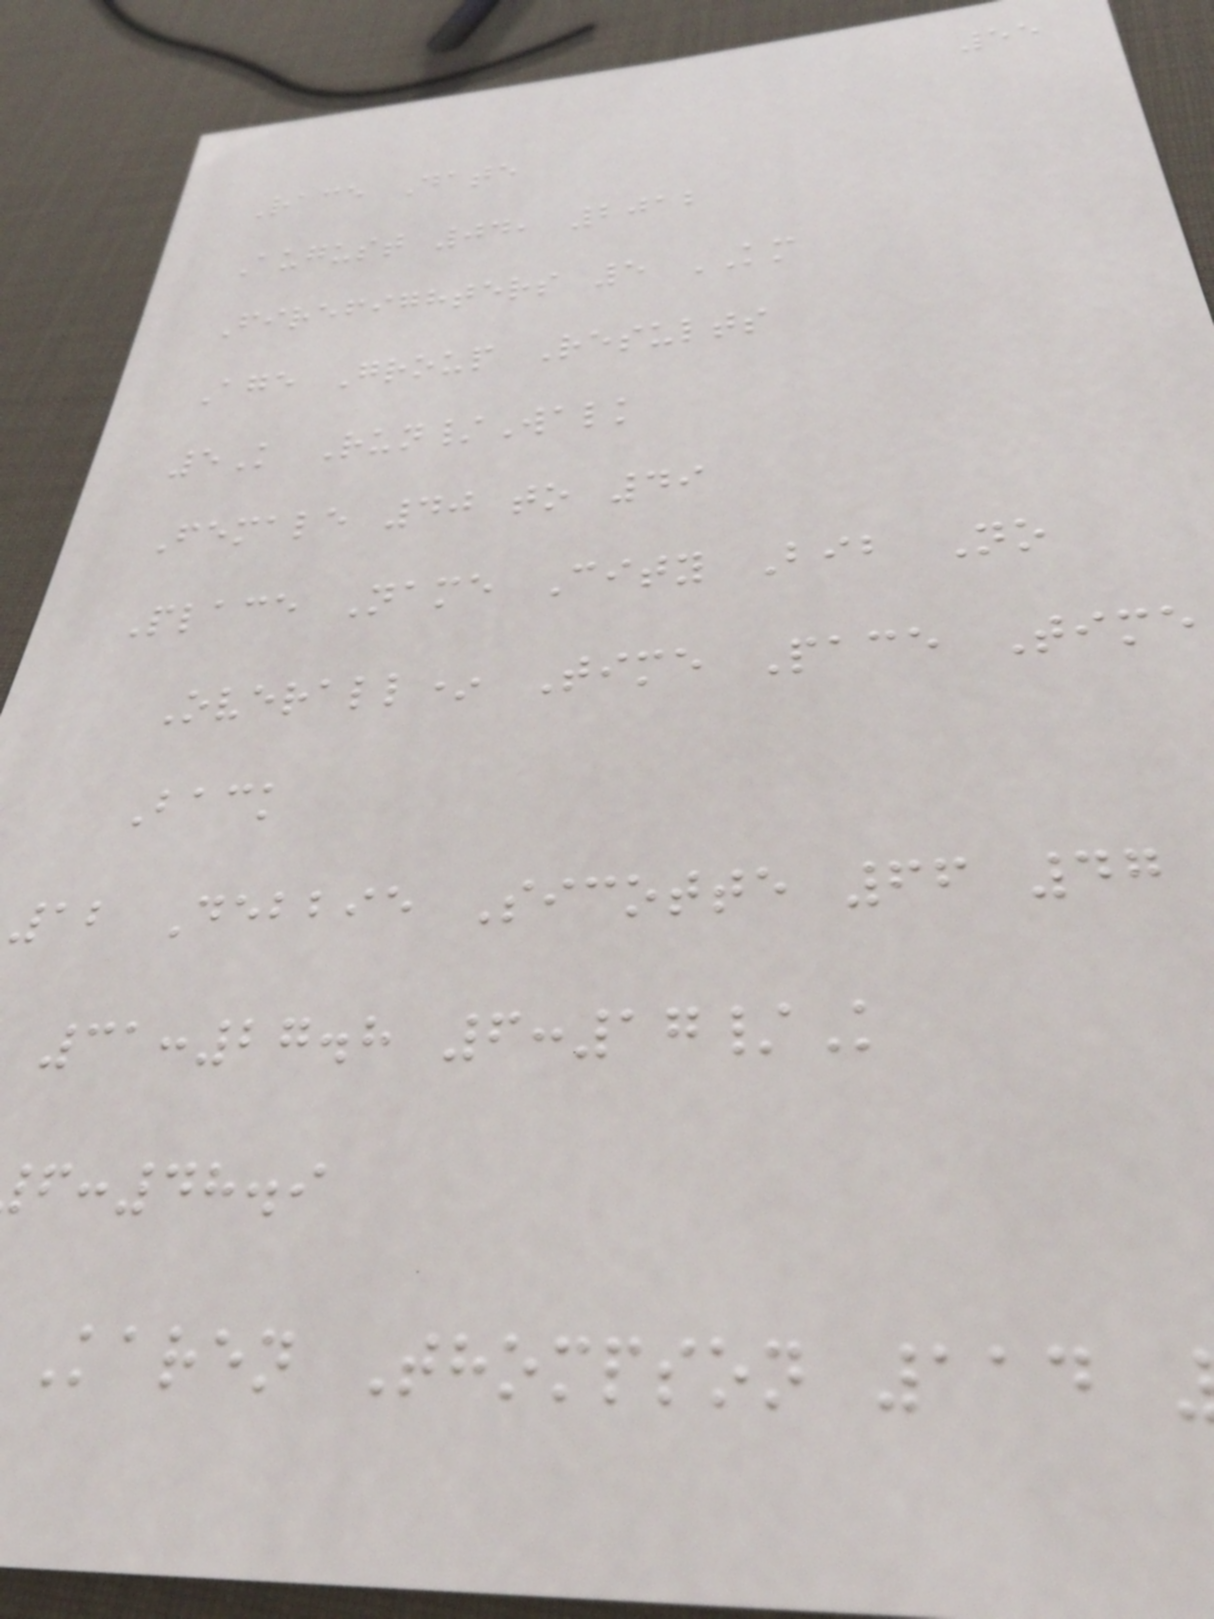55
Race Date
August 04, 2012
Firefighters 5 KM
Age Group Results
5K Run/Walk
Female 40 to 49
Place Name City Bib No
Overall* Time Pace Time
Back
12 Debbie Sicotte 66 47
31:27.8 6:17/K
:48.9
Karen Thompson 114
